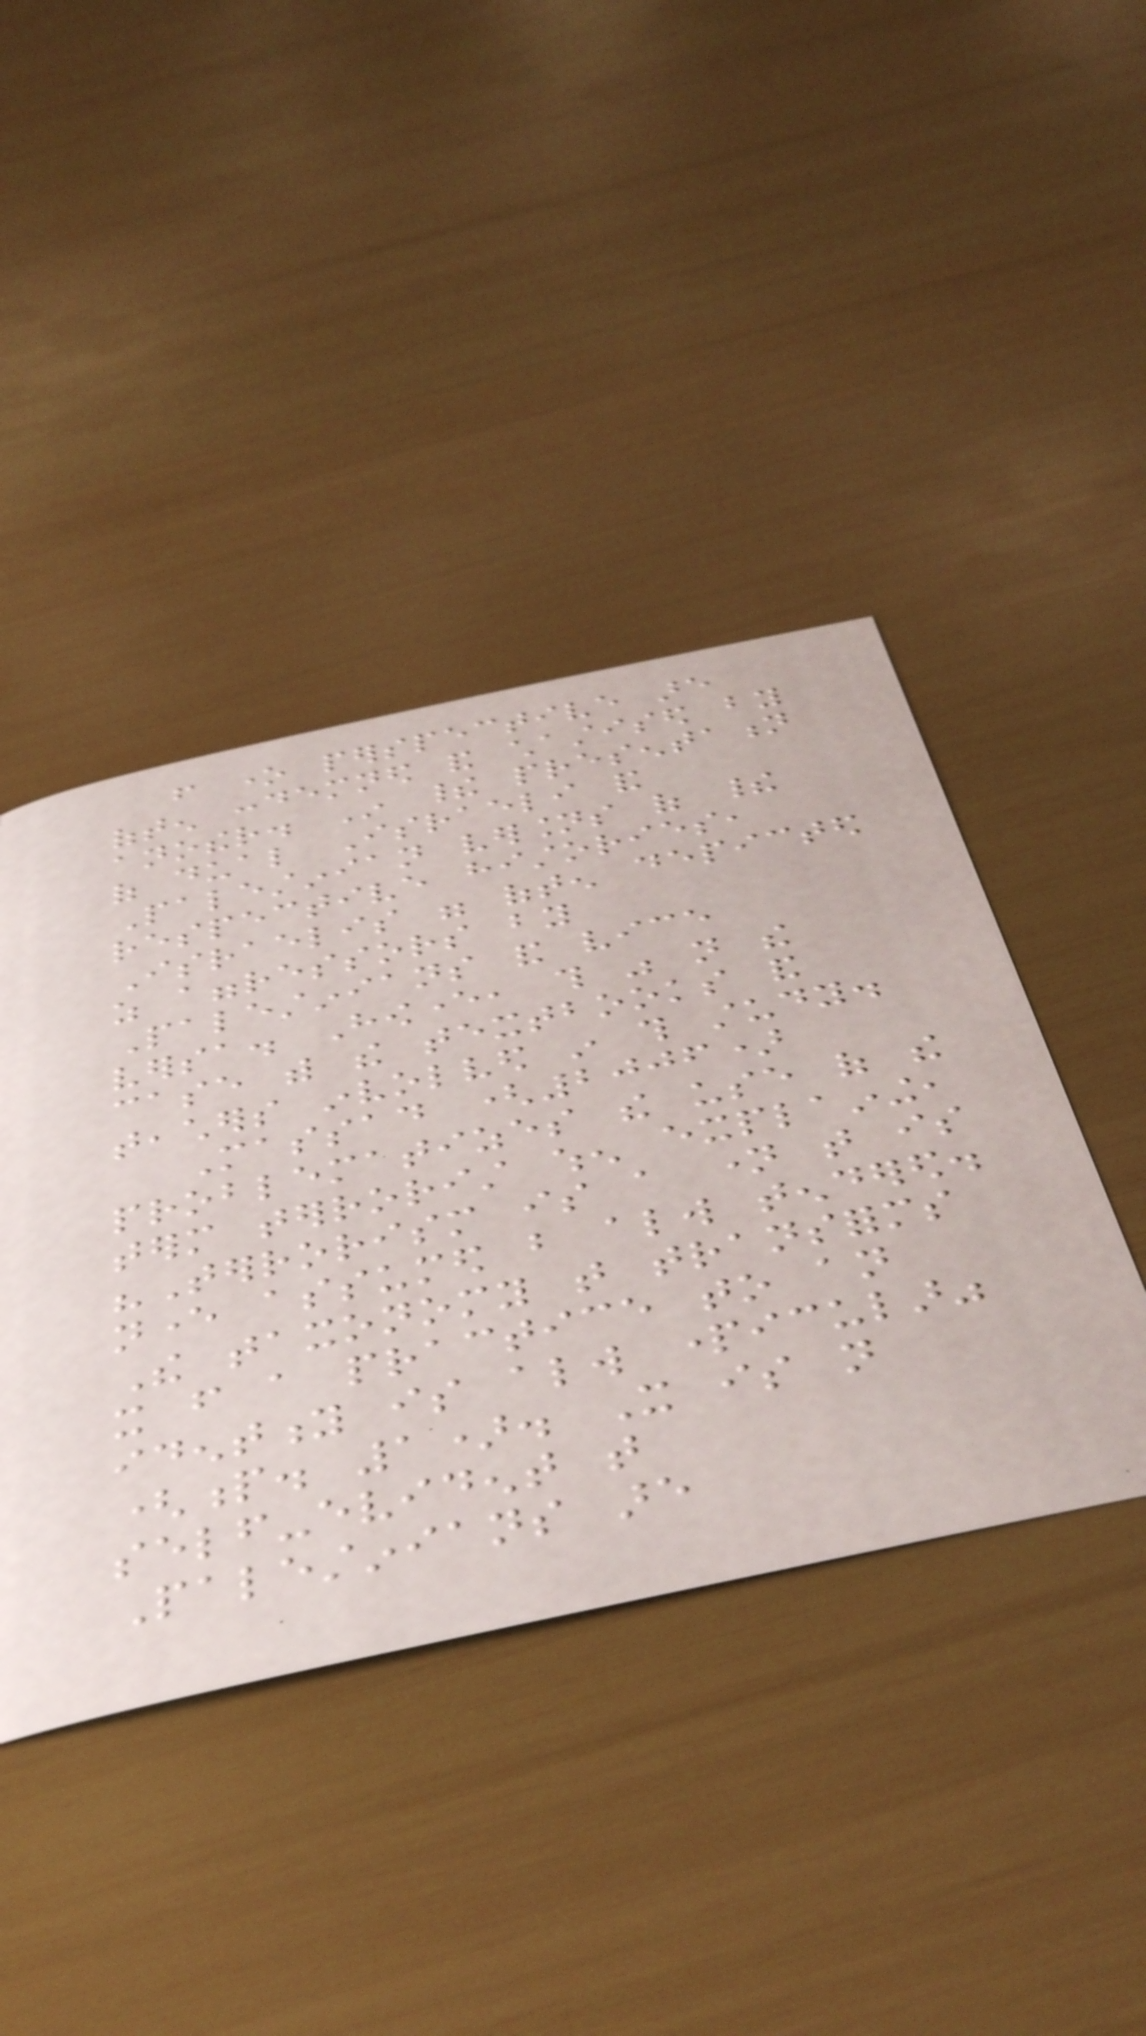from one perspective are
often condemned and chastised by
another. In their presentation
of dual Israeli and
Palestinian versions of their
respective histories,
Israelis were often depicted
as aggressors by
Palestinians and vice
versa. However, this was not the
case with the textbooks and
teachers involved in this study.
Massad (2006)
problematizes the use of the
term terrorist when explaining,
"Terrorism is a name that is
never assumed but always tendered.
The taxonomy that transforms
it from a practice to an
identity is always particular"
(p. 1). It is not
self-evident that
Palestinians are
